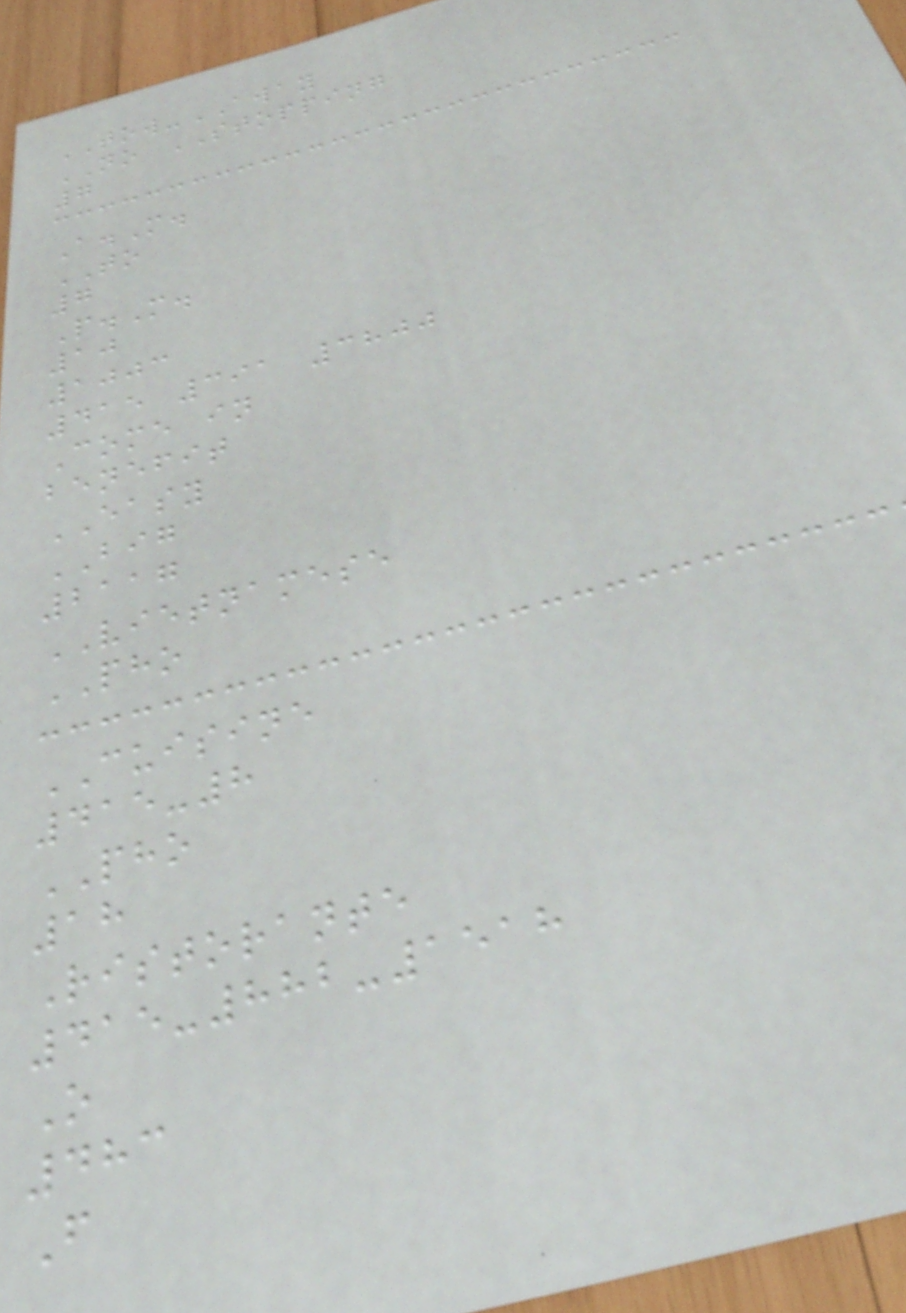TOW-AWAY
NO STOPPING
7
A.M.
TO
7
P.M.
10
1003
415 391 3800
Come in
benefit
EASY
BIG
2117
VIETNAMESE
PHO
CUISINE
415-8
PHO
18
Ristorante
415-882-1518
O
483
F
